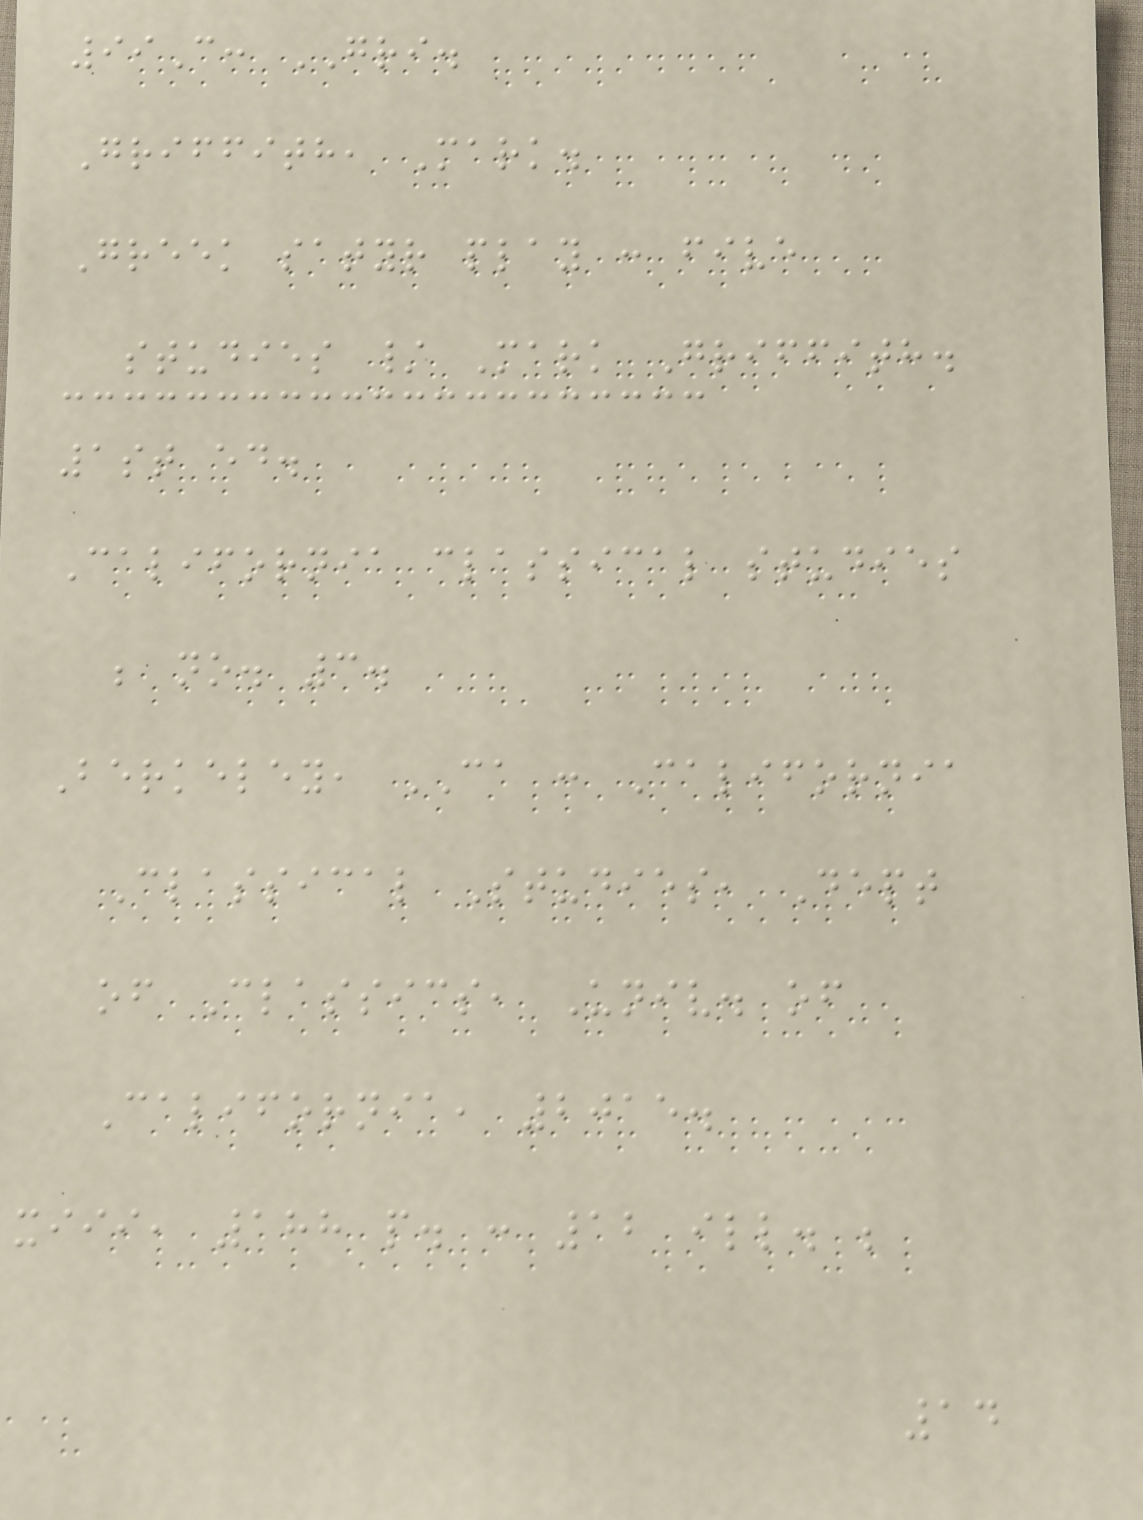99C: GRI.
Griffith, Mark.
Greek satyr play : five
studies / Mark Griffith.
1st ed.
California classical studies
; no. 3.
Berkeley, CA : California
Classical Studies, Dept
of Classics, Univ. of
California, 2015.
xiii, 188 p. : 12 ill. ;
14
